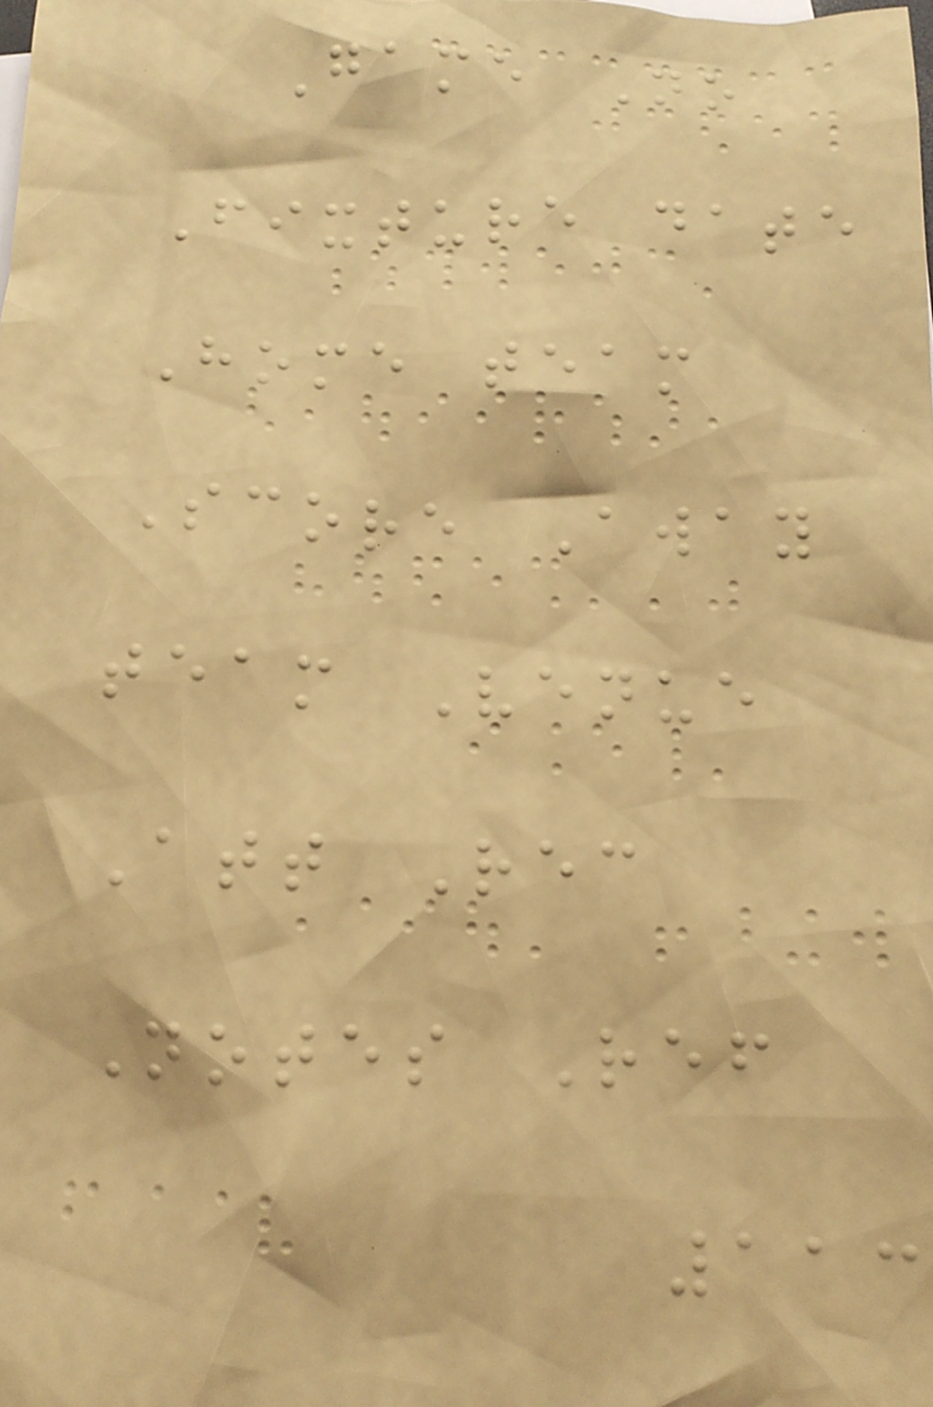Game No
Fixture date
Home team
Score Away
team Venue
Att Rec
Notes Ref
113
